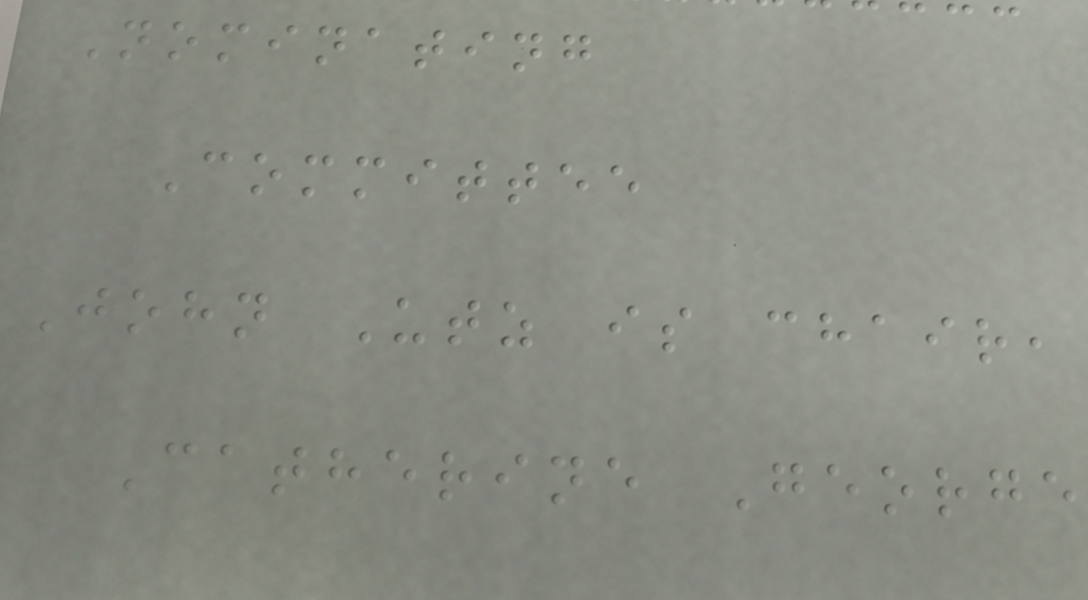Nominating
Committee
John Utz is chair,
Catherine George
